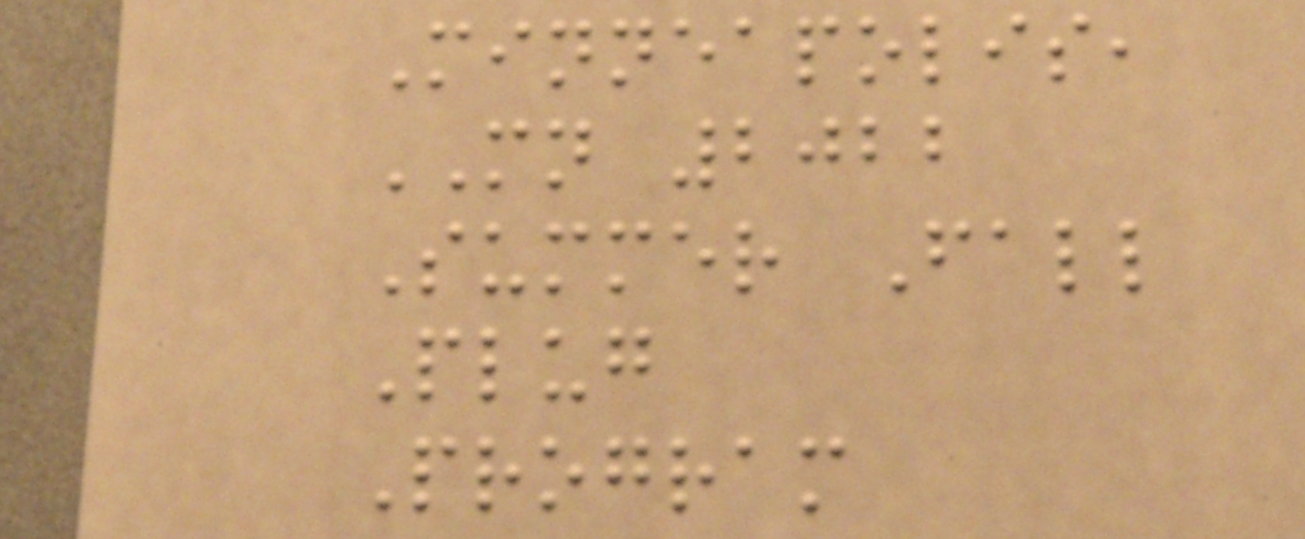Minneapolis,
MN 2022
Summer Fall
Plug
Program
